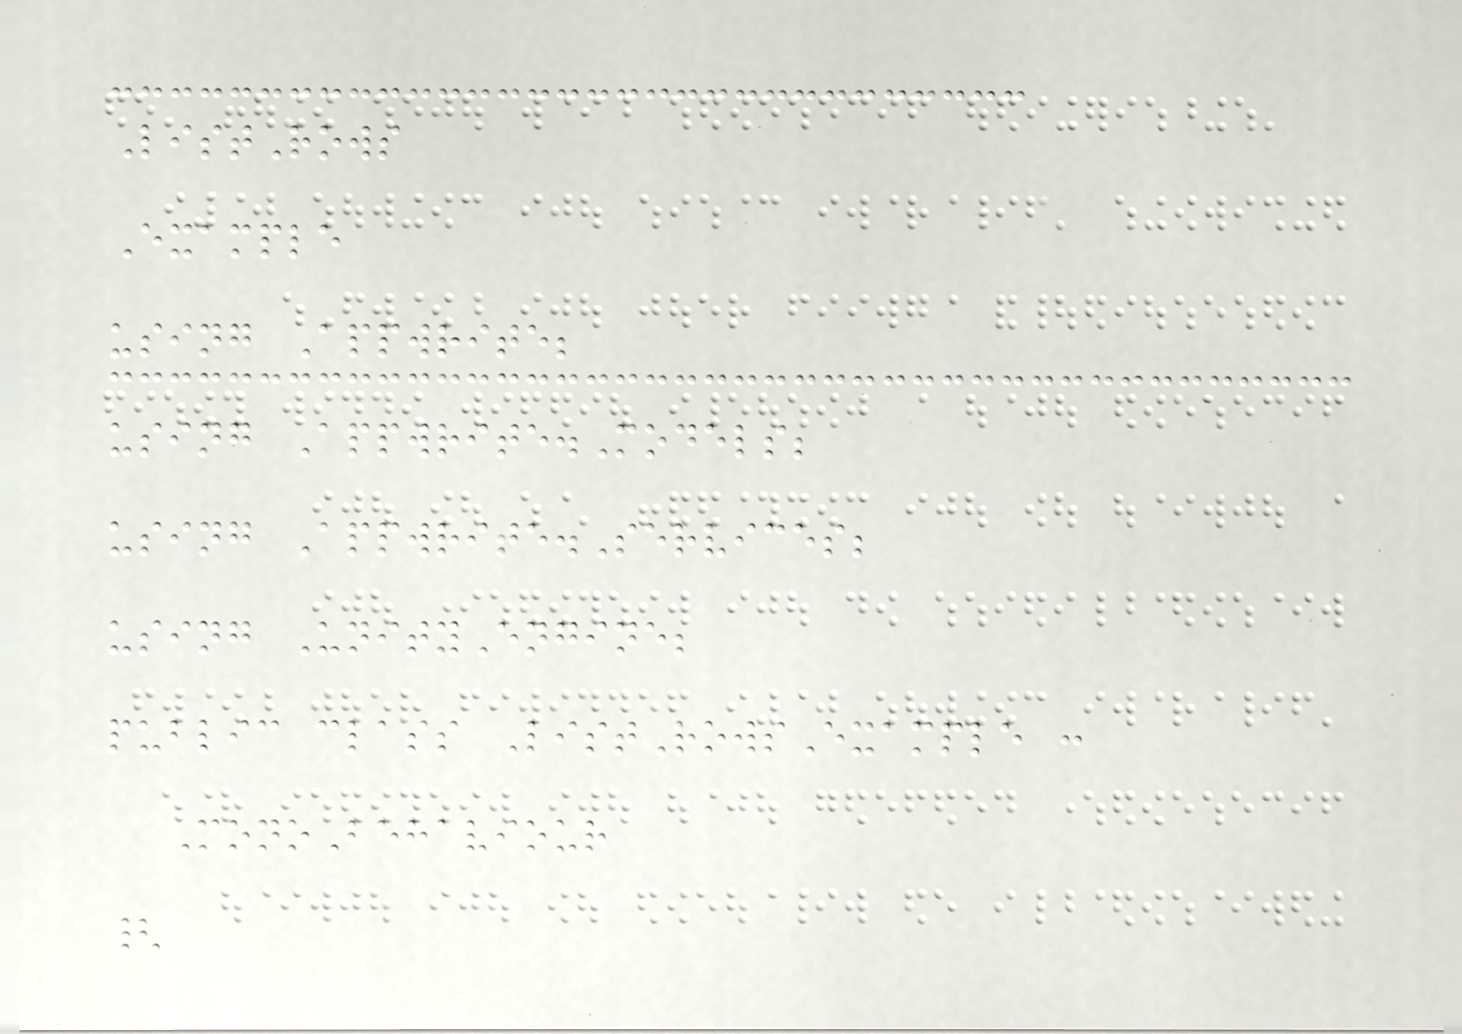ListRows
Example
using Appwrite;
using Appwrite.Models;
using Appwrite.Services;
using UnityEngine;
public class ListRowsExample :
MonoBehaviour
{
